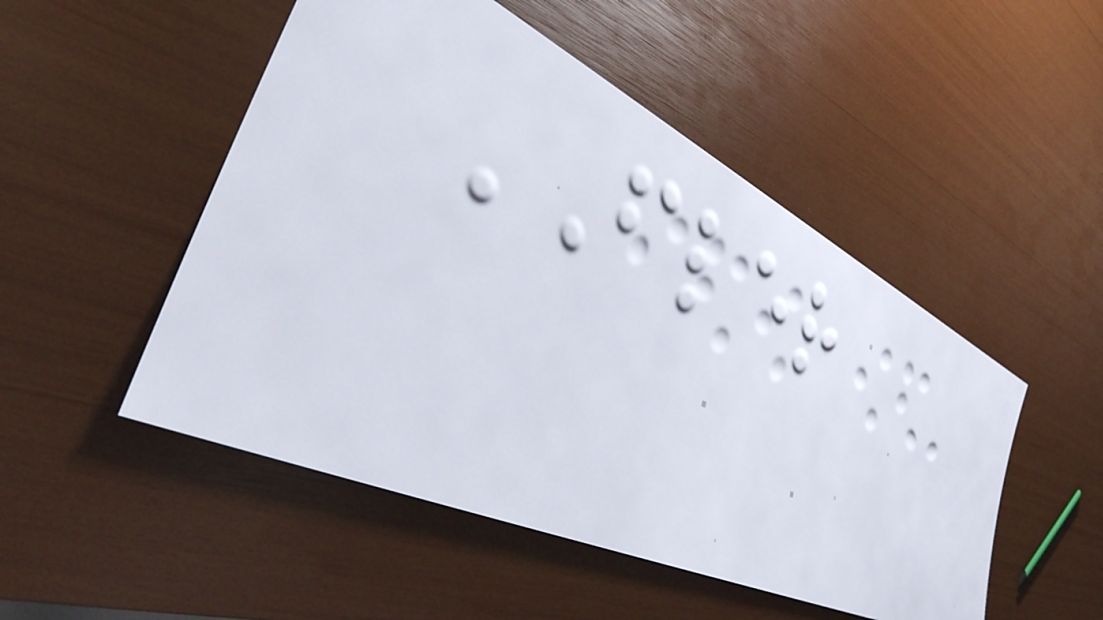FLER
